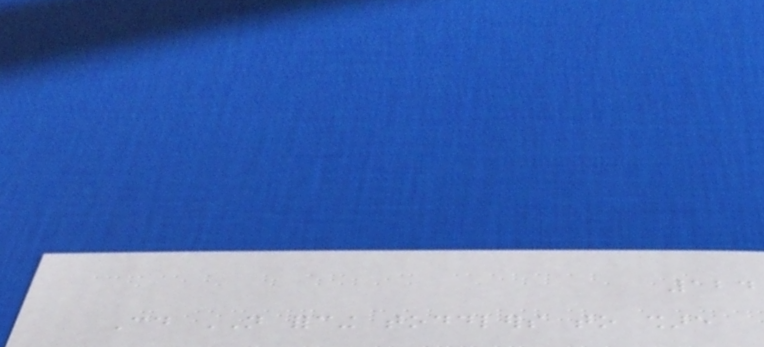124
Could NOT forcing toddlers to share
